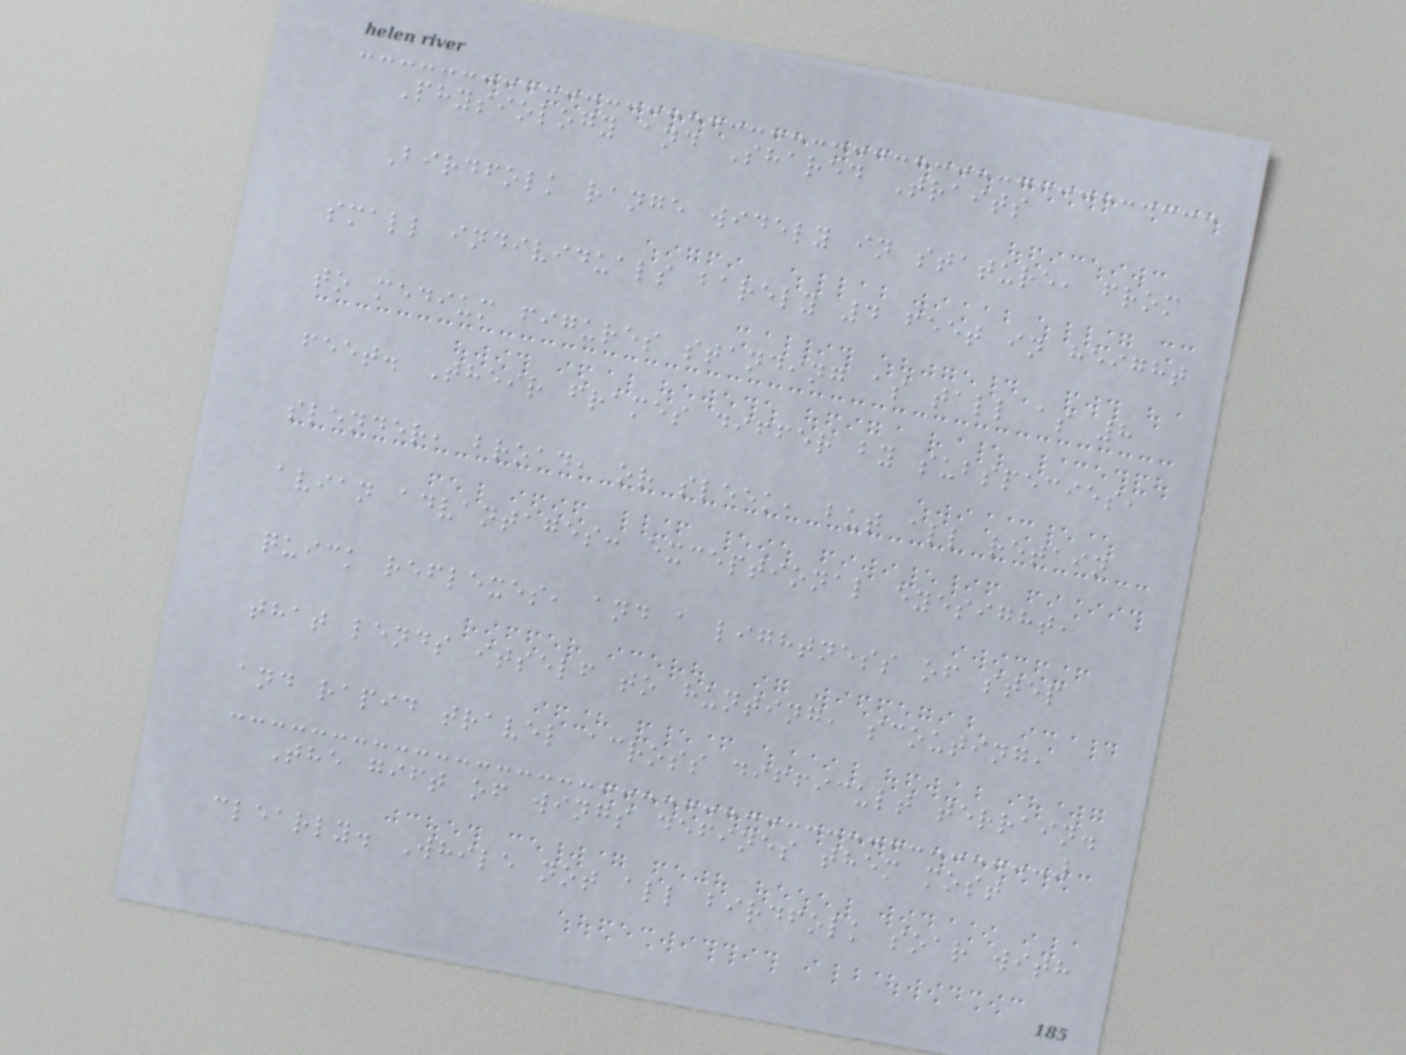Physiology and Shared Traits
Birdfolk range widely in stature, from
small individuals barely 4 feet in height
to medium figures standing as tall as 8
feet. Their frames differ by subspecies,
slender, broad, or sleek, but all retain
avian advantages: exceptional eyesight,
quick reflexes, and a lightness of step
that lends itself to hunting, scouting,
and rapid travel across difficult terrain.
The gift of wings defines them most
clearly. While not all birdfolk soar with
